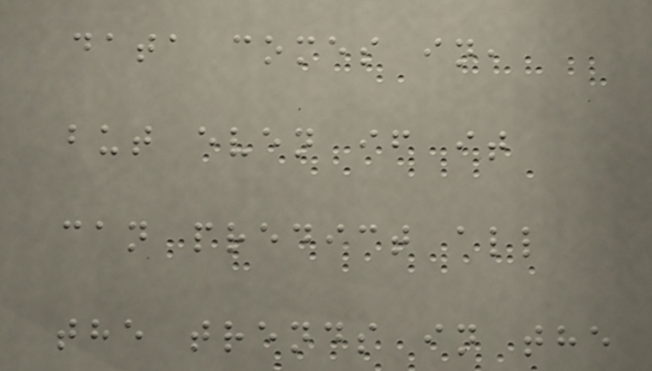data comes in,
but even if it
can predict all
the trends in the
